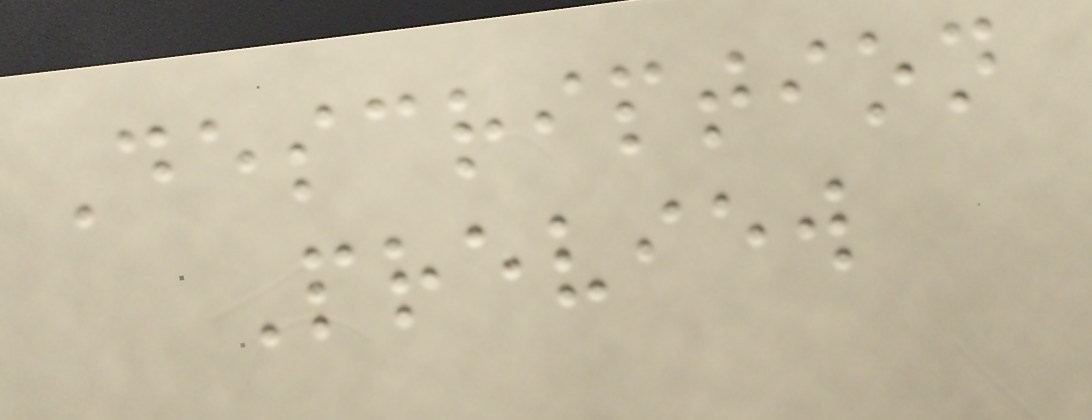Description
Preview
